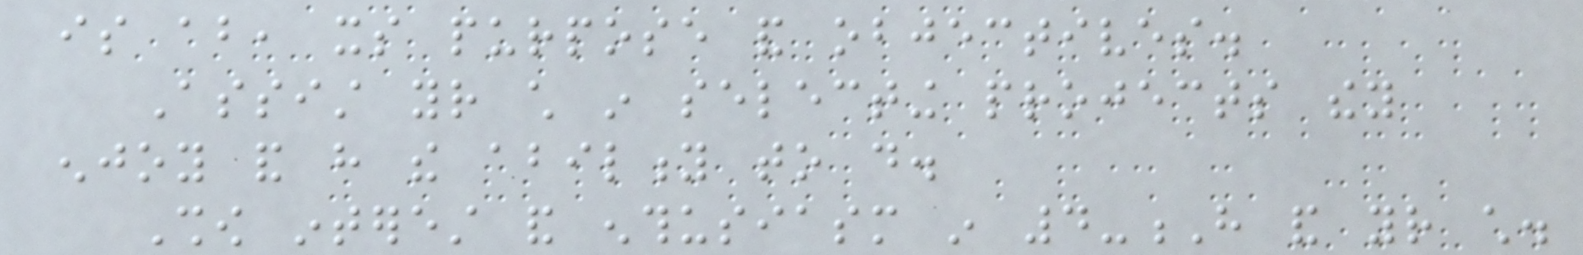is about, its purpose and objectives.
Assist your child in selecting projects they
enjoy and have the ability to do.
Show interest and enthusiasm in 4-H and your child.
